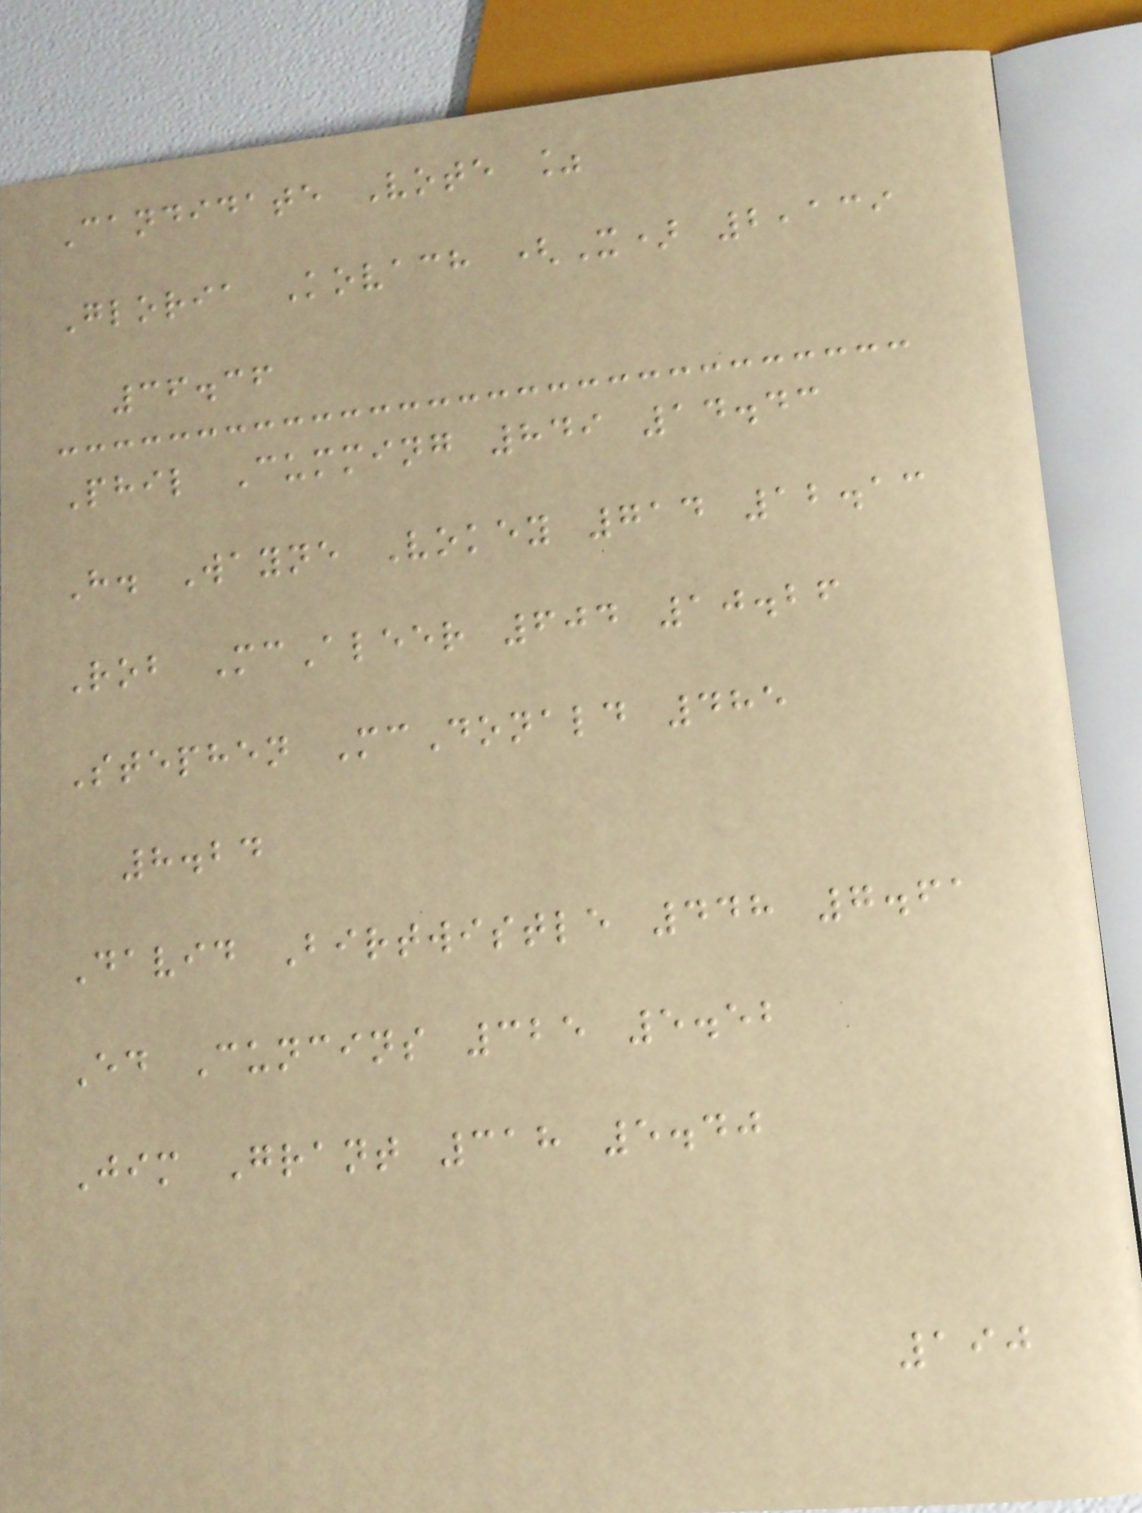Candidate Vote %
Gloria Kovach (X) 2,139
36.36
Phil Cumming 849 14.43
H. Wayne Vokey 714 12.13
Rob McAleer 604 10.26
Stephen McDonald 485
8.24
David Birtwistle 448 7.61
Ed Cuncins 325 5.52
Jim Grant 318 5.40
190
